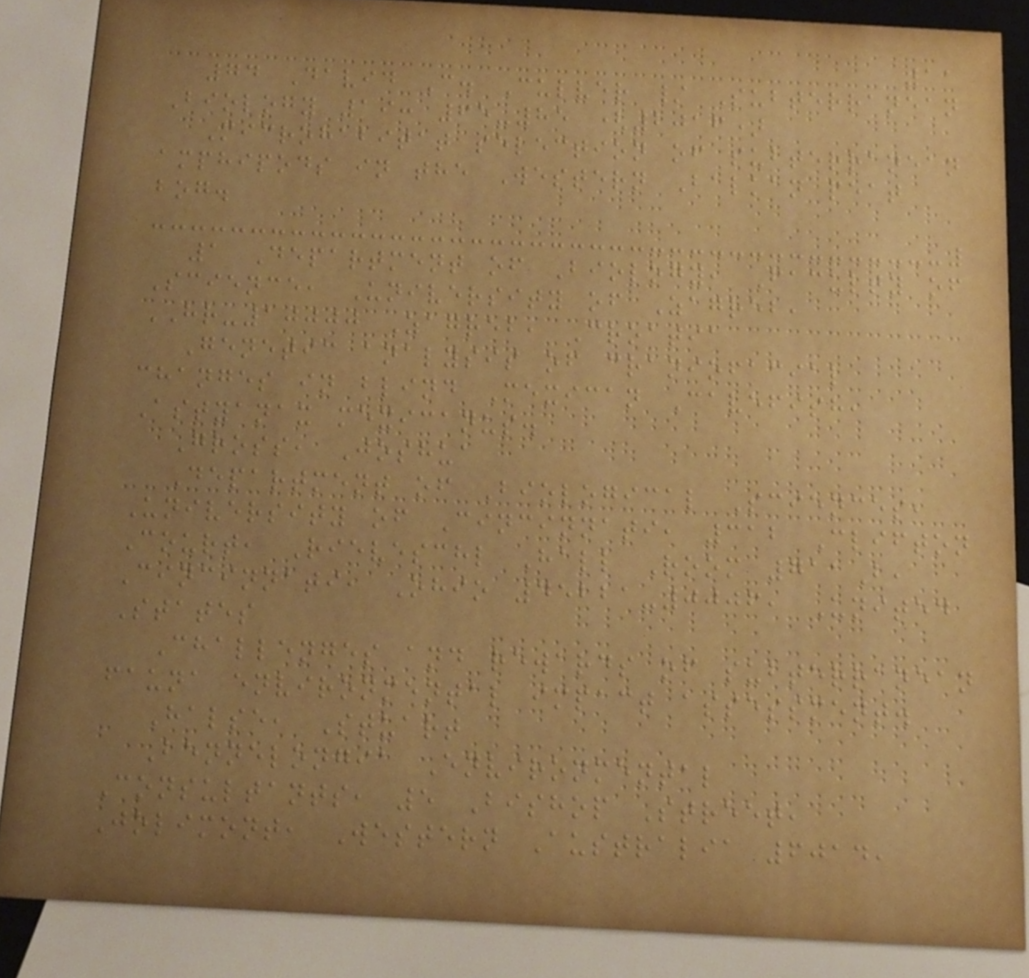11
74 David C. Culver / Subterranean
Biology 19: 65-85 (2016)
Microhabitat selection of subterranean
amphipods in the Western Balkan peat
bog.
1 Department of Biology, Faculty of
Science, University of Zagreb,
HR-10000 Zagreb, Croatia
Genetic analysis of craniofacial
changes in blind Mexican Cavefish,
Astyanax mexicanus.
Gross, Joshua
Department of Biological Sciences,
University of Cincinnati, 312 Clifton
Court, Rieveschl Hall Room 711B,
Cincinnati, Ohio 45221-0006, United
States
Challenges and rewards of subterranean
fauna environmental impact assessment.
Halse, Stuart
Bennelongia Environmental
Consultants, 5 Bishop Street,
Jolimont, Western Australia 6014,
